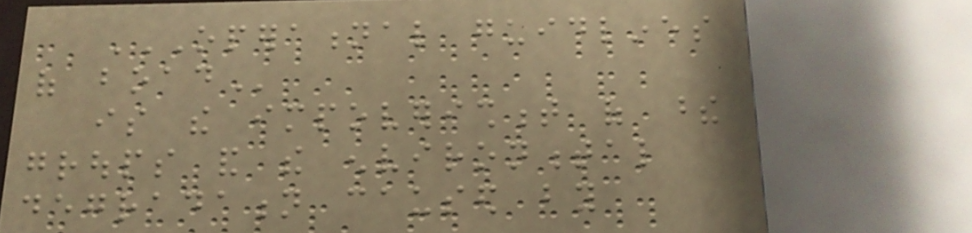OPERATIONAL GUIDLINES
OF BOAD
is the impoverishment of these
groups and the environmental
degradation caused by
